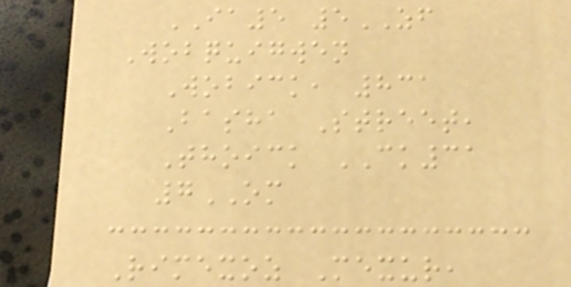IA5 5ZF
Wobquigwen
Wobick, 831
Basha Street,
Thoick CK31
7OM
Rimexoz Mexur,
